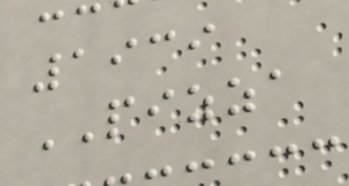1939
PIZZA
